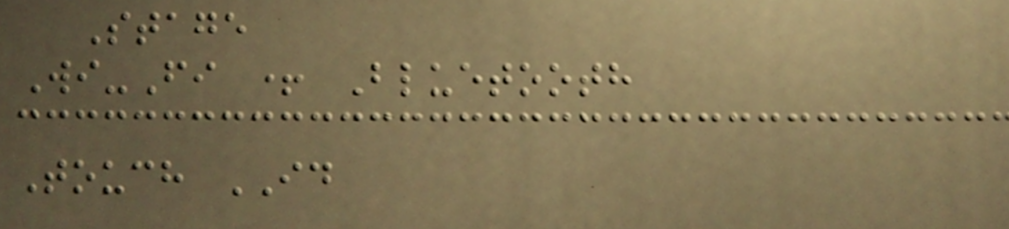Stage
Wi-Fi + Bluetooth
Touch ID
